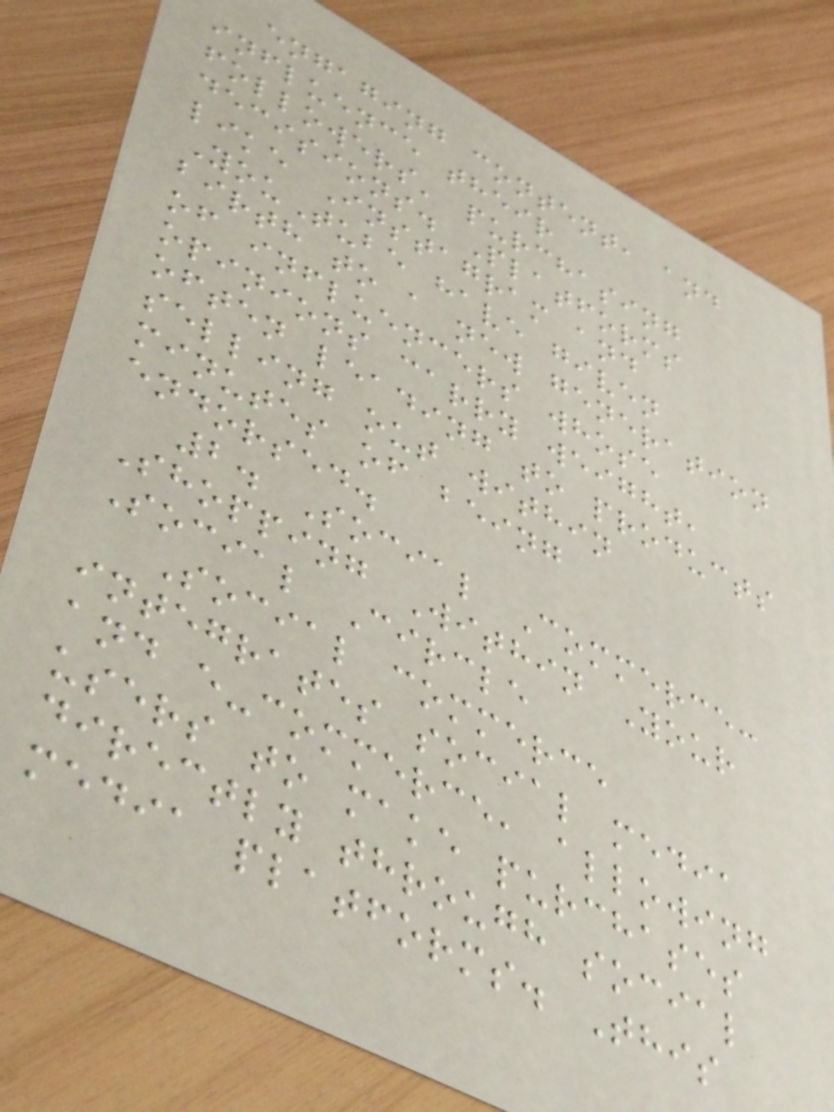engaging content, and
influence their
followers' purchasing
decisions. Platforms
like Instagram and
YouTube have given
birth to a new generation
of influencers whose
opinions carry weight,
often leading to products
selling out within
minutes of being
endorsed.
2. Social Commerce:
Shopping Within Your
Social Circle
Social commerce
integrates social media
and e-commerce, allowing
users to make purchases
directly through social
media platforms. This
